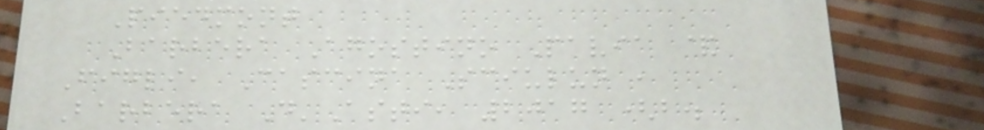Piedmont
Barbera Agostino Pavia &
Figli, Cascina Sciulun ,
Barbera D'Asti, 2017 (b.
